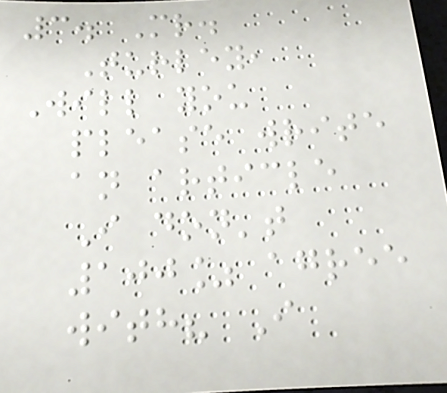3. Mr.
Turley,
Will you
please write
an article
I don't
100% agree
with? I
